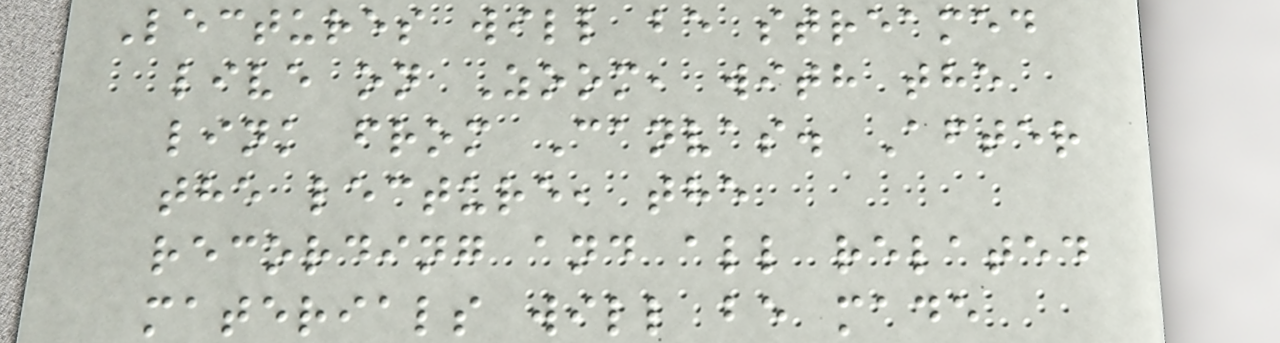Lectures will be streamed
live on Zoom, with the
link from Canvas. After
the lecture, the
recording and all related
materials will be made
